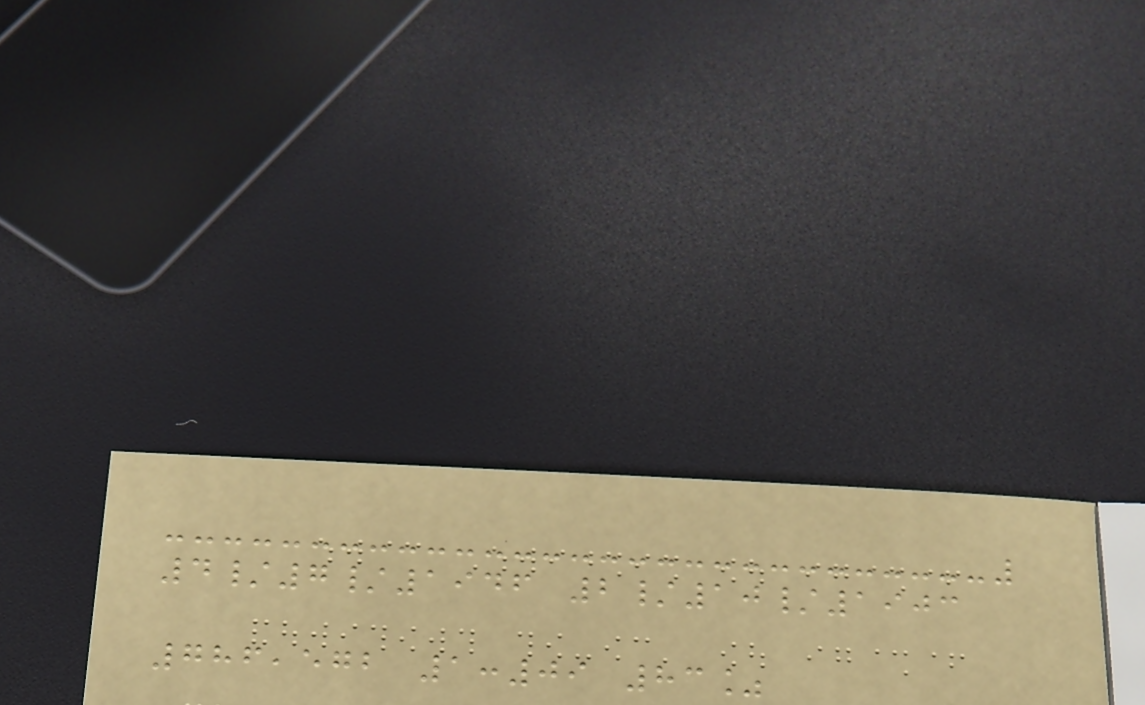4/7/1946 2/10/1903
786,572 1:09 83%
